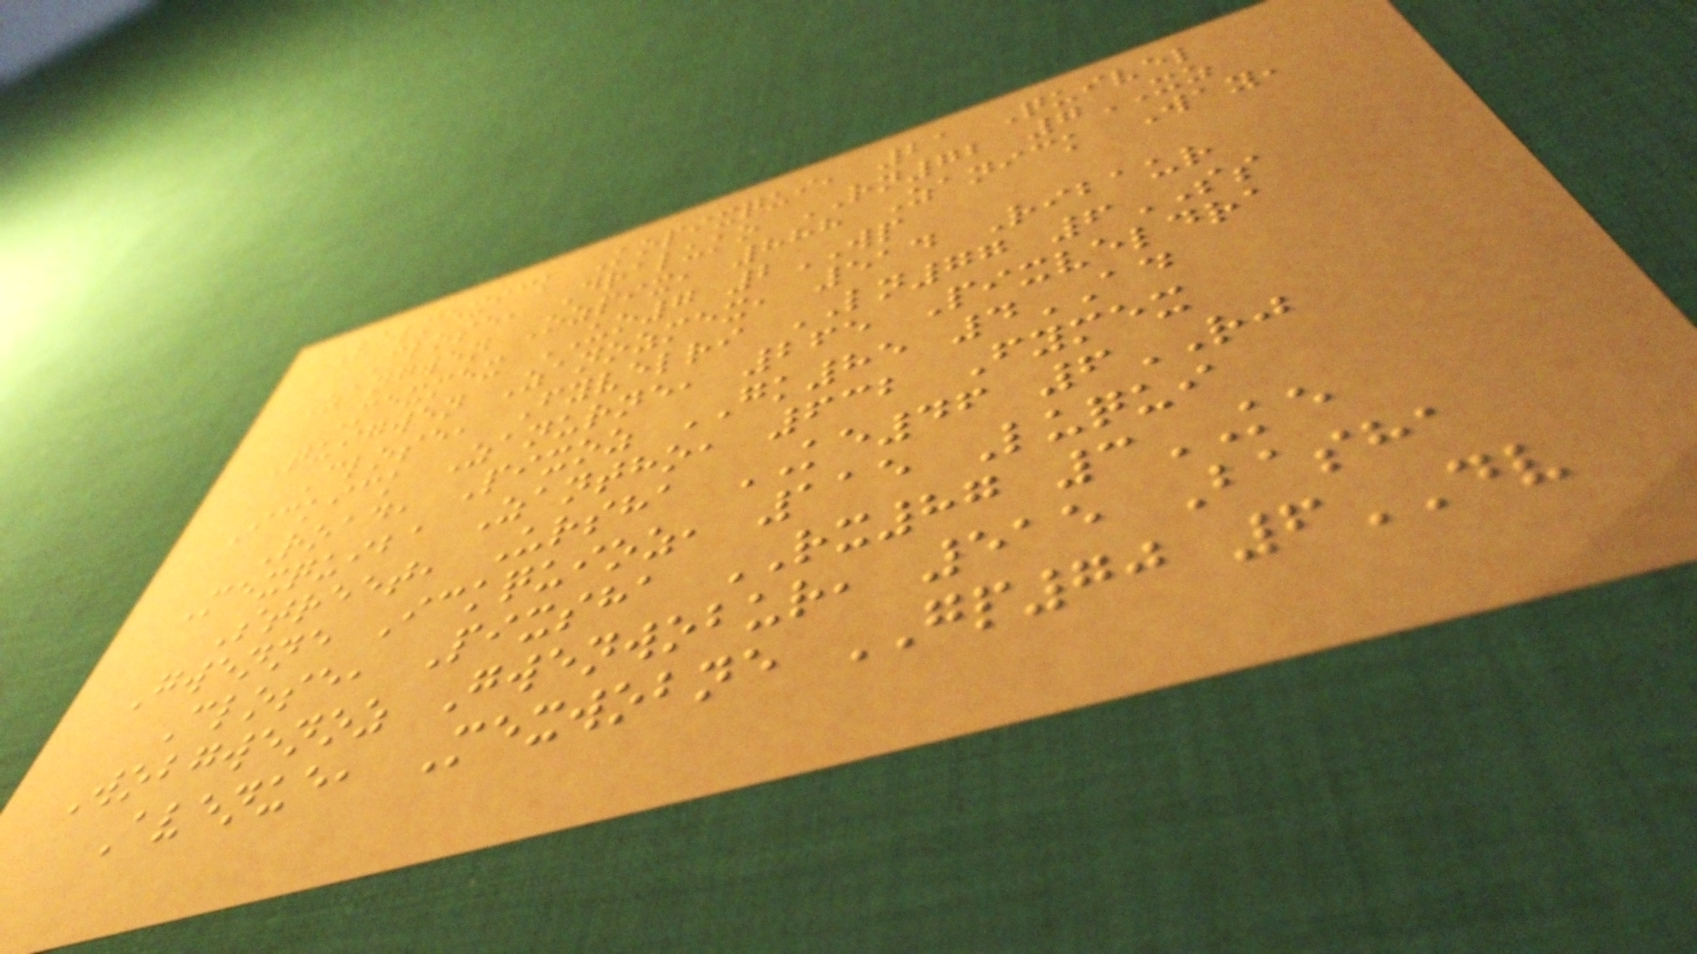Velmexick Kopixqui, 21 Quivel
Close, Draluko RN72 7XZ
Zangwen Ozpix, 888 Zanick Way,
Mexmex UO7 2WP
Quigwen Zanozmex, 514 Ribaur
Close, Fyvelri LN77 6SS
Ickick Zanurne, 265 Pixveldra
Road, Pixoz GK85 4AD
Mexquiba Zantho, 632 Fymex
Street, Ursha KE46 6RJ
Gwenne Ickquioz, 115 Luqui
Close, Pixsha RX87 3KE
Wobgwenoz Gwenwobur, 515 Basha
Avenue, Mexwobne GP70 6DV
